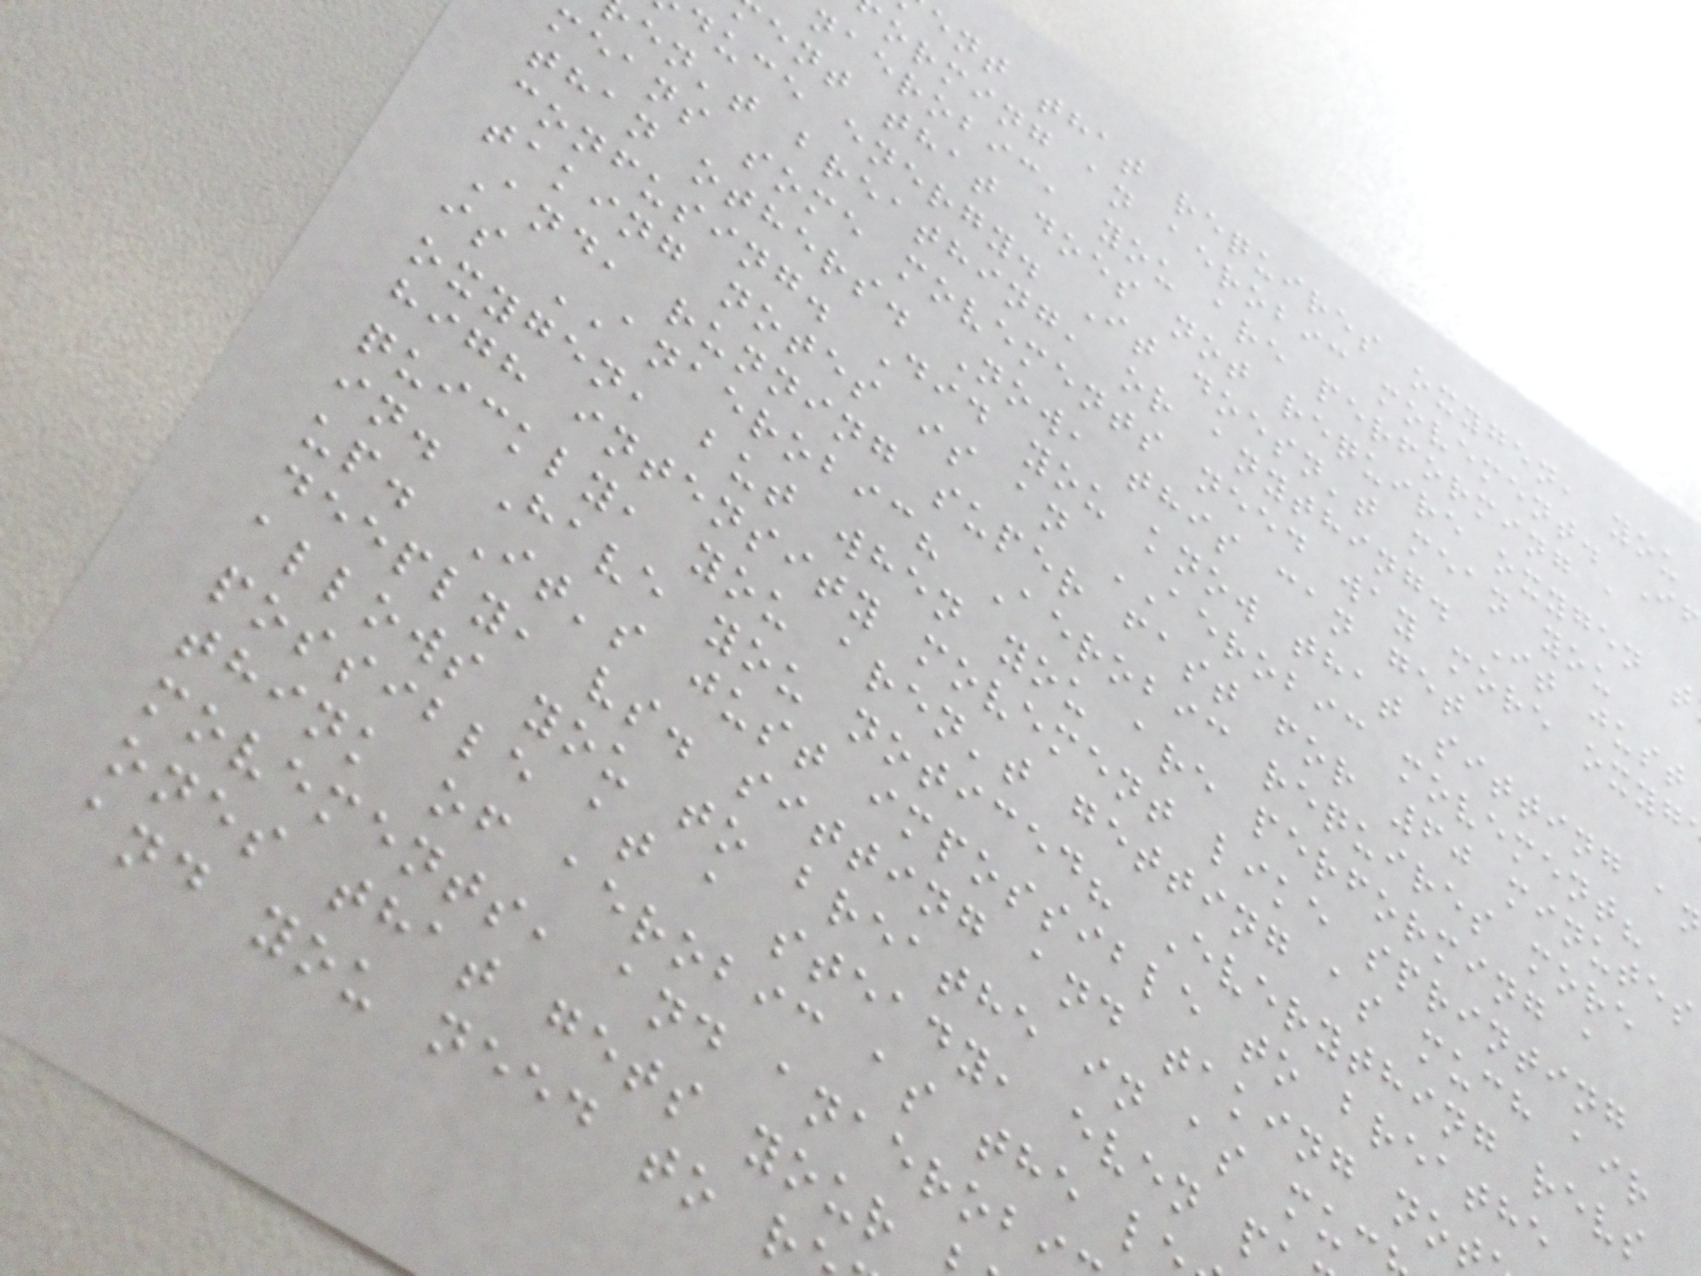ent that requires oxygen, you
orming an aerobic movement. If
naerobic, you are performing a
ent that does not require oxygen t
duce energy. It doesn't mean you
en't breathing, or anything. It just
means some movements need way more oxyg
than others. Now, this can get
confusing. Did you know that sitting an
taking notes is an AEROBIC movement?
And, running super fast for 60 minutes
is ANAEROBIC? Aerobic requires more
oxygen, but when you are performing a
high intensity movement like sprinting
quickly, you aren't getting as much air
in. Have you noticed? Everything revs
up. It's just impossible to breathe
deeply, vs. sitting and taking not
allows you to breathe in as muc
possible at a steady, even p
think of aerobic as the l
movements, and anaerob
ones that gets your
and you need to r
